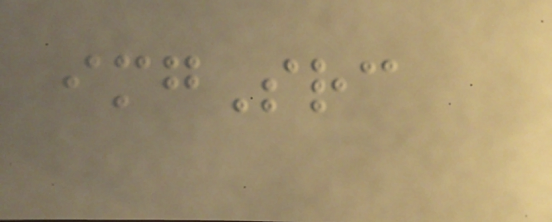imgSrc
